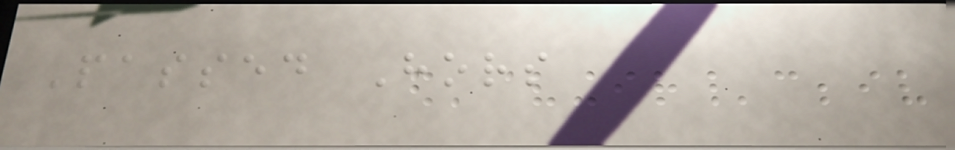Passed Hors
